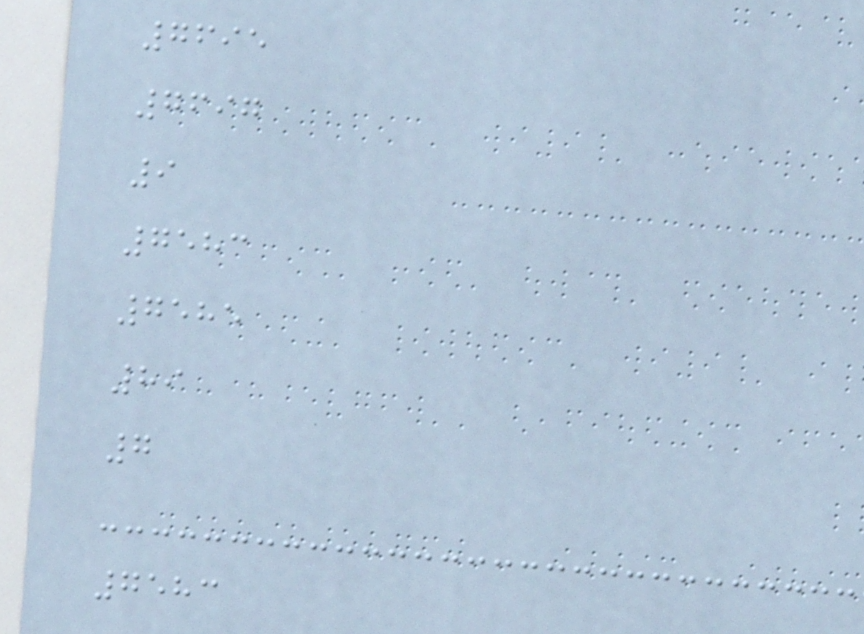7695
7697
9
7583
7585
89
7
7583
